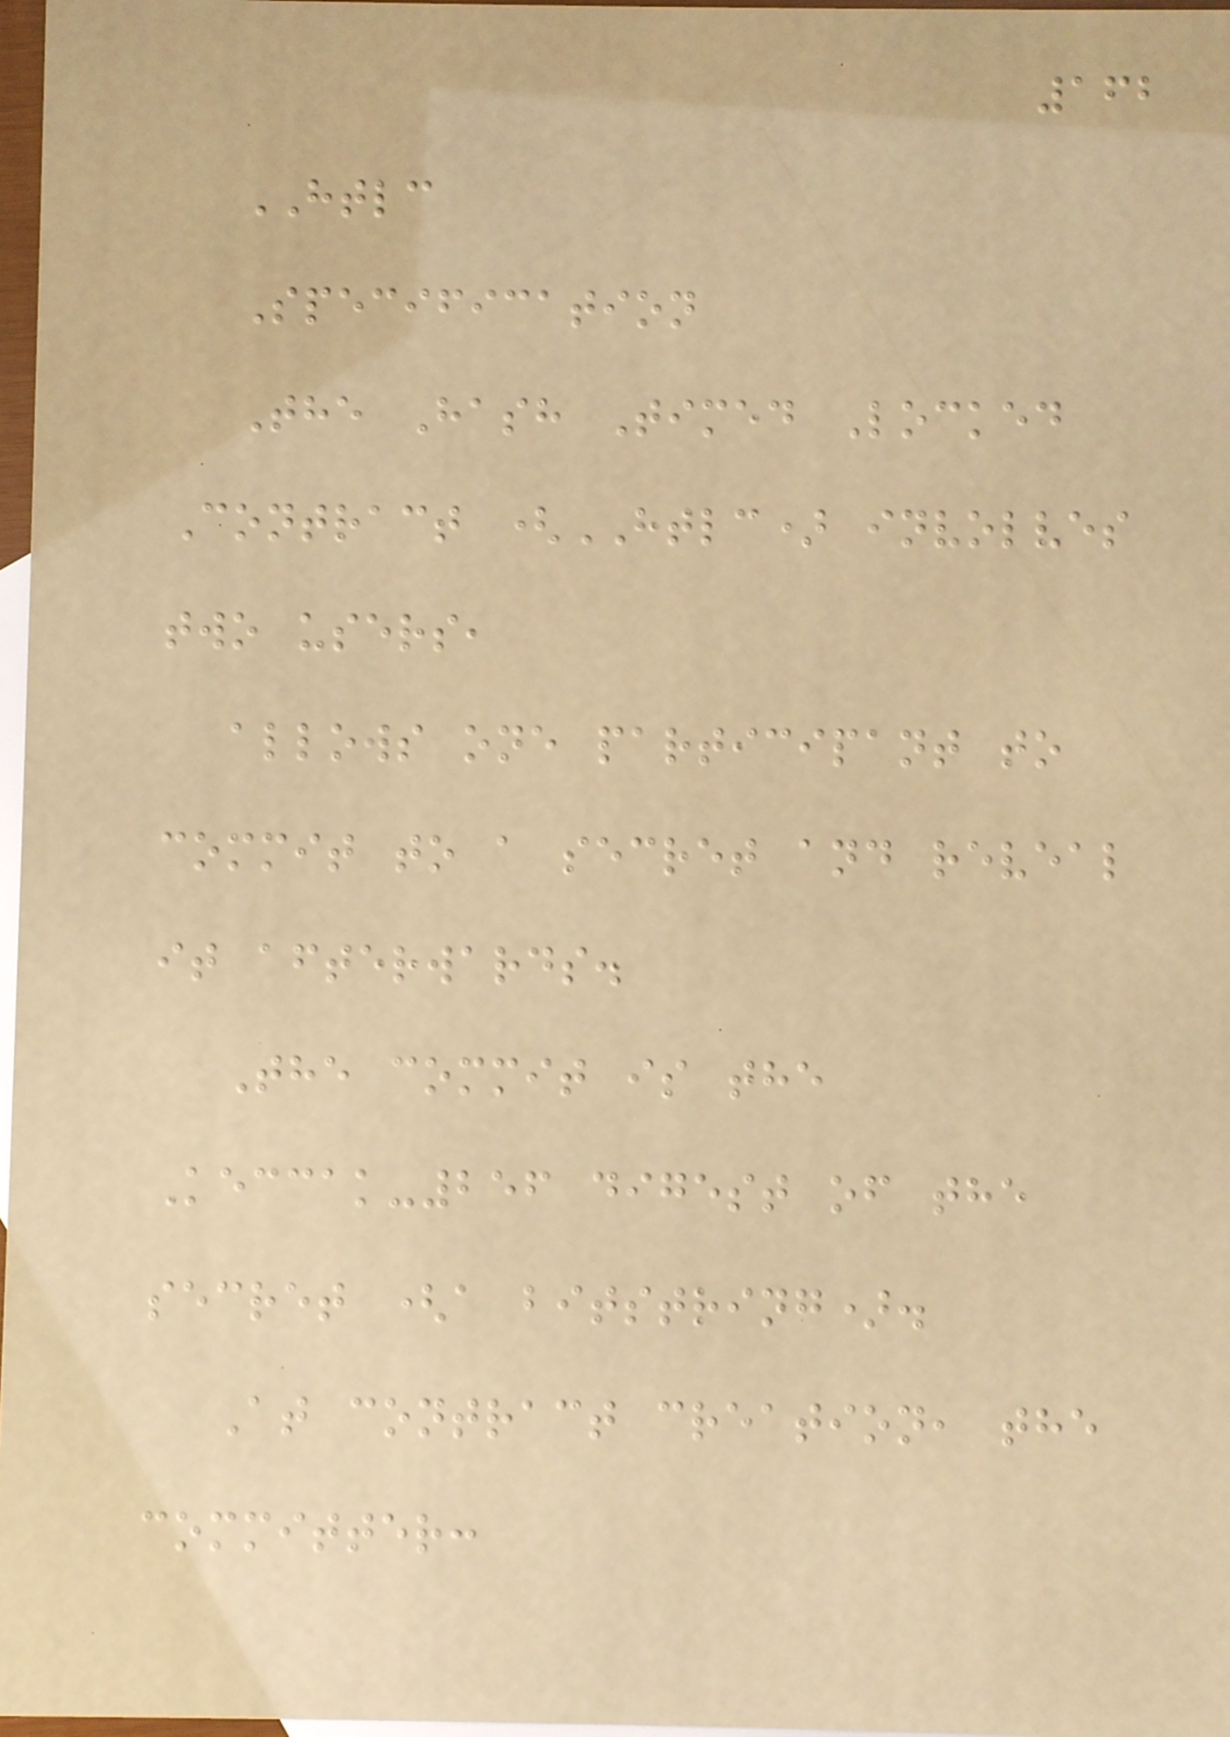162
HTLC
Specification
The Hash Timed Locked
Contract (HTLC) involves
two users,
allows one participant to
commit to a secret and reveal
it afterwards.
The commit is the
Keccak-256 digest of the
secret (a bitstring).
At contract creation, the
committer:
